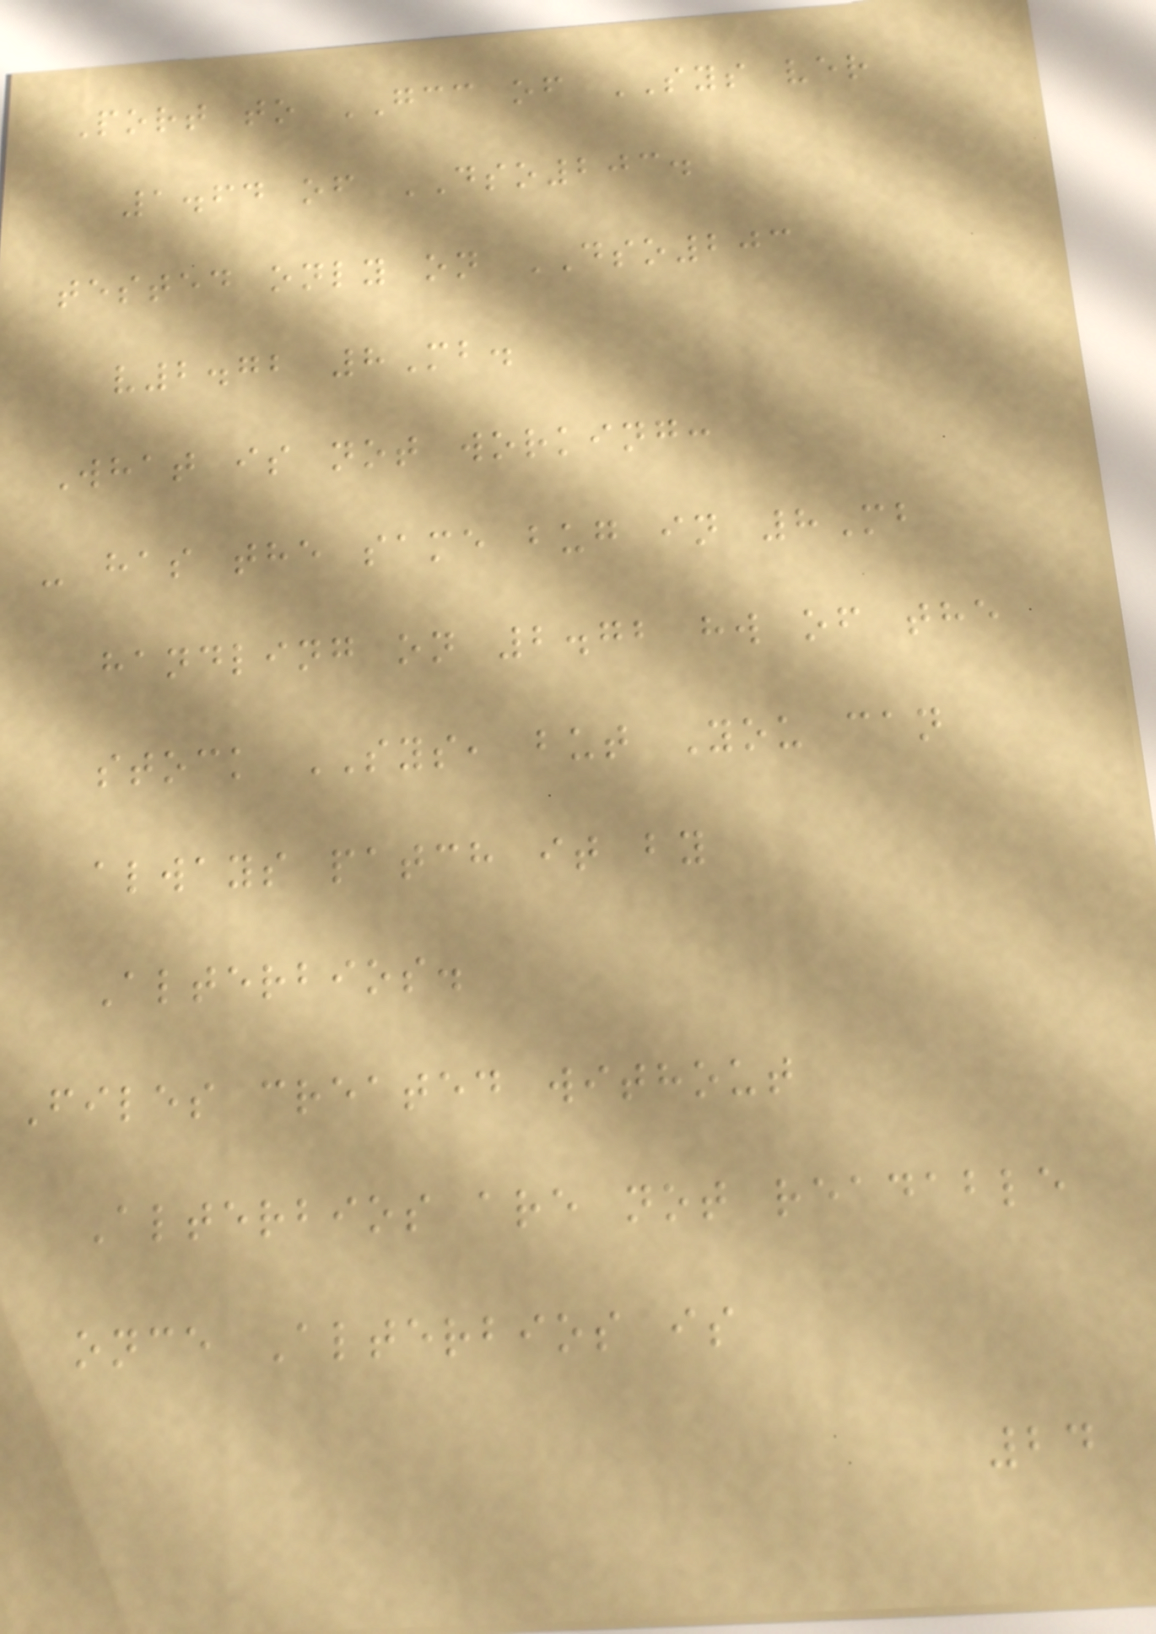Port to GCC of SYS ver
1.64 of DSO203.
tested only on DSO203
v2.72 8Mb.
What is not working:
- has the same bug in 8Mb
handling on 2.72 hw of the
stock SYS, but You can
always patch it by
Alterbios.
Files created without
Alterbios are not readable
once Alterbios is
24
